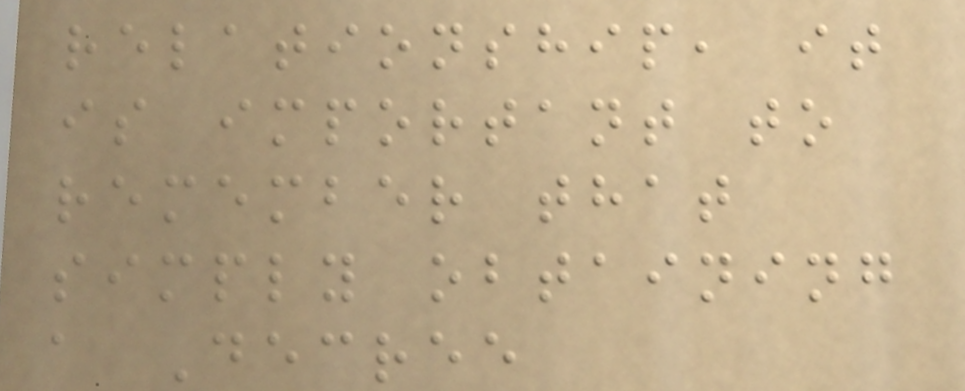relationship, it
is important to
remember that
simply obtaining
a Decree
